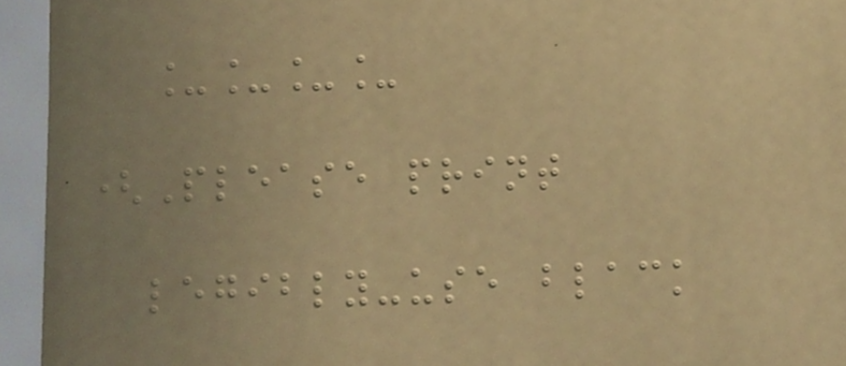____
(Please print
legibly-use black
